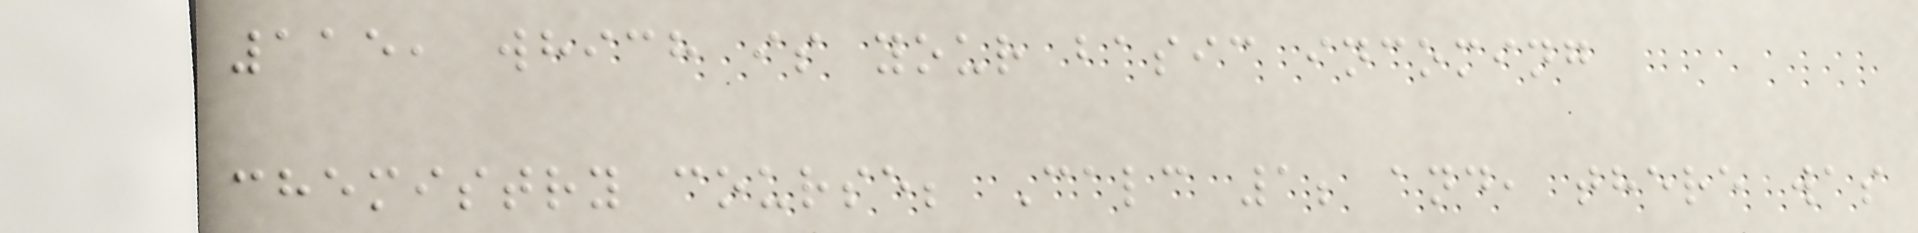115, which is your basic incoming
chemistry course; Calc 1; and, there was
